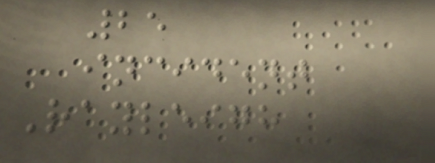25
incident
Rayleigh
